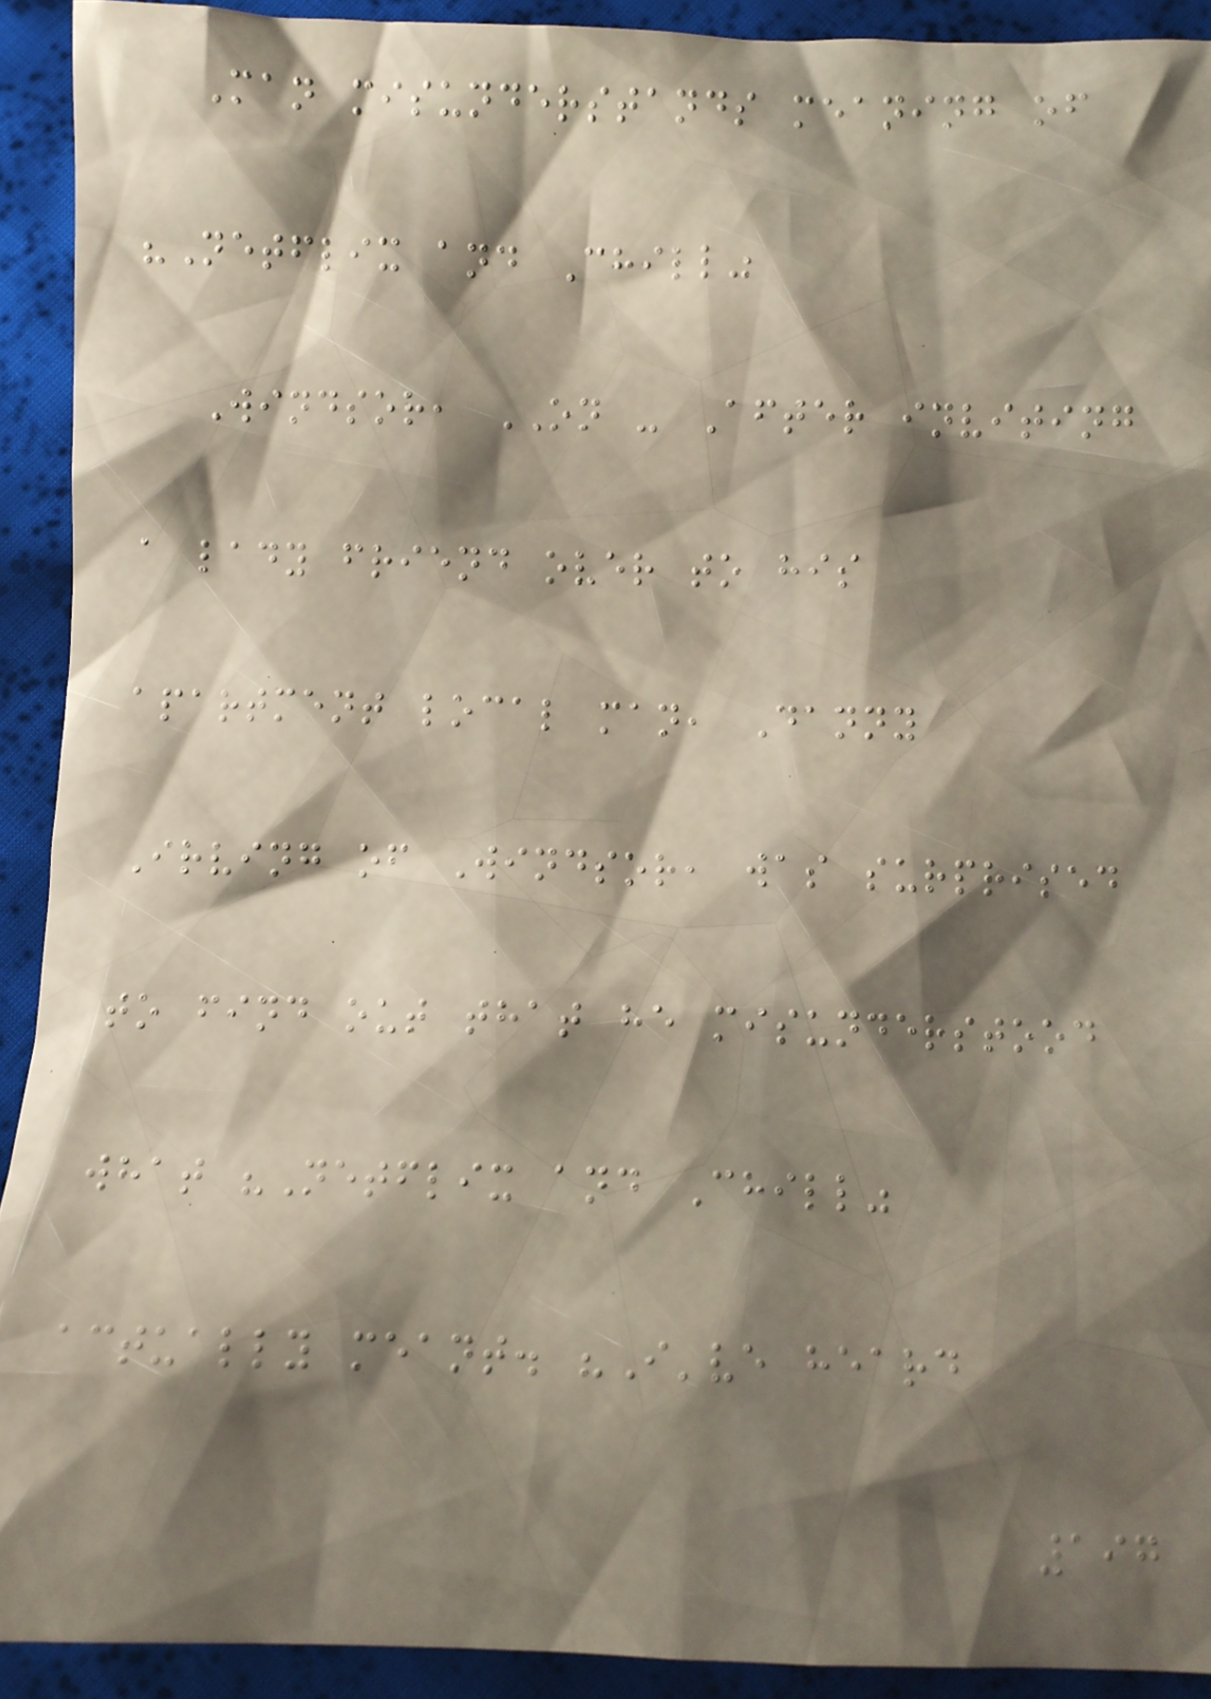Man misunderstands meaning of
"Netflix and Chill"
Windsor, ON - After inviting
a lady friend over to his
apartment local man, Danny
Irving of Windsor, was surprised
to find out that he misunderstood
what "Netflix and Chill"
actually meant. "I've heard
197
